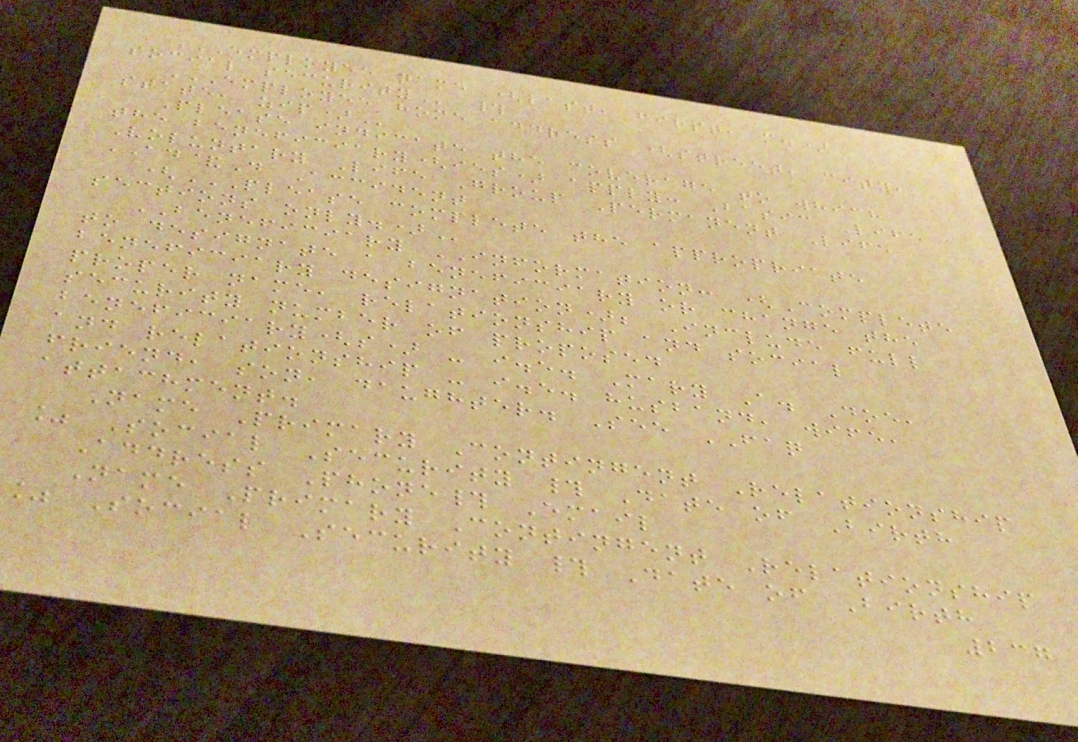EMPLOYEE NAME (LAST, FIRST, M.)
SOCIAL SECURITY #
EMPLOYEE HOME ADDRESS (STREET, CITY,
STATE, ZIP)
Please indicate the coverage to which
the beneficiary(ies) apply: Basic Life
Voluntary Life Group Permanent Life
AD&D Accident
(PLEASE COMPLETE THE APPROPRIATE
SECTIONS ONLY.)
BENEFICIARY INFORMATION: (Complete
to designate a beneficiary or change the
beneficiary designation); Include full
proper name, relationship and social
security number of proposed
beneficiary(s) - i.e. Mary A. Doe,
and relationship - i.e. husband, wife,
friend, son, daughter. See FAQ
attachment.
Name Primary Contingent Relationship
% Social Security # Date of Birth
Address Phone# Email
Name Primary Contingent Relationship
% Social Security # Date of Birth
237
